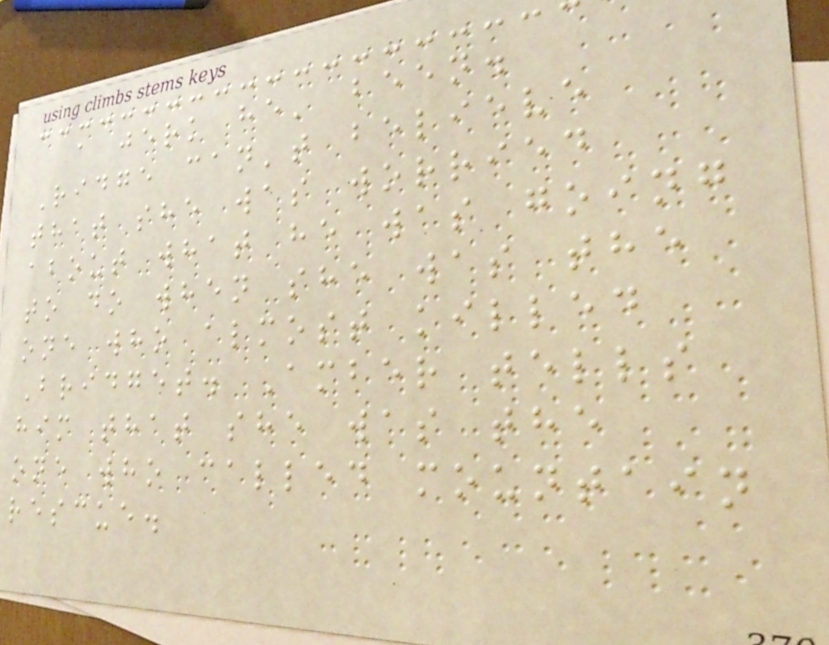a jerk he' been.
Ridge can't believe
that she was worried
about what he was going
to do when she was the
one who almost killed
Bridget. Amber tells
him that she was the
one who called mountain
rescue.
